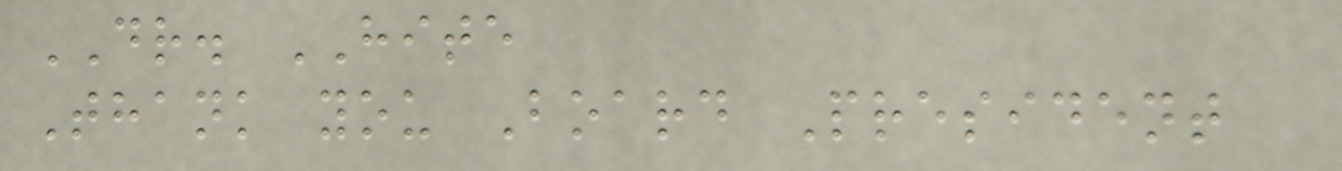DR. HITE
Thank you Board President
